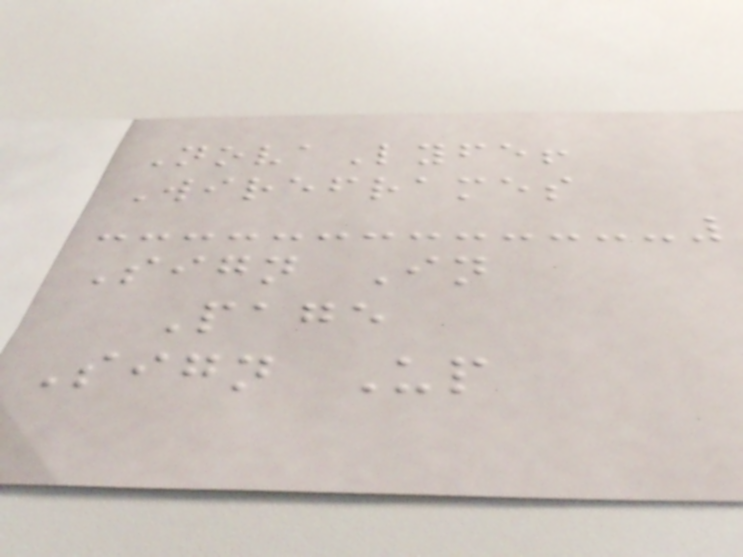NovaLyfe!
Wireframes
Sign In
Page
Sign Up
